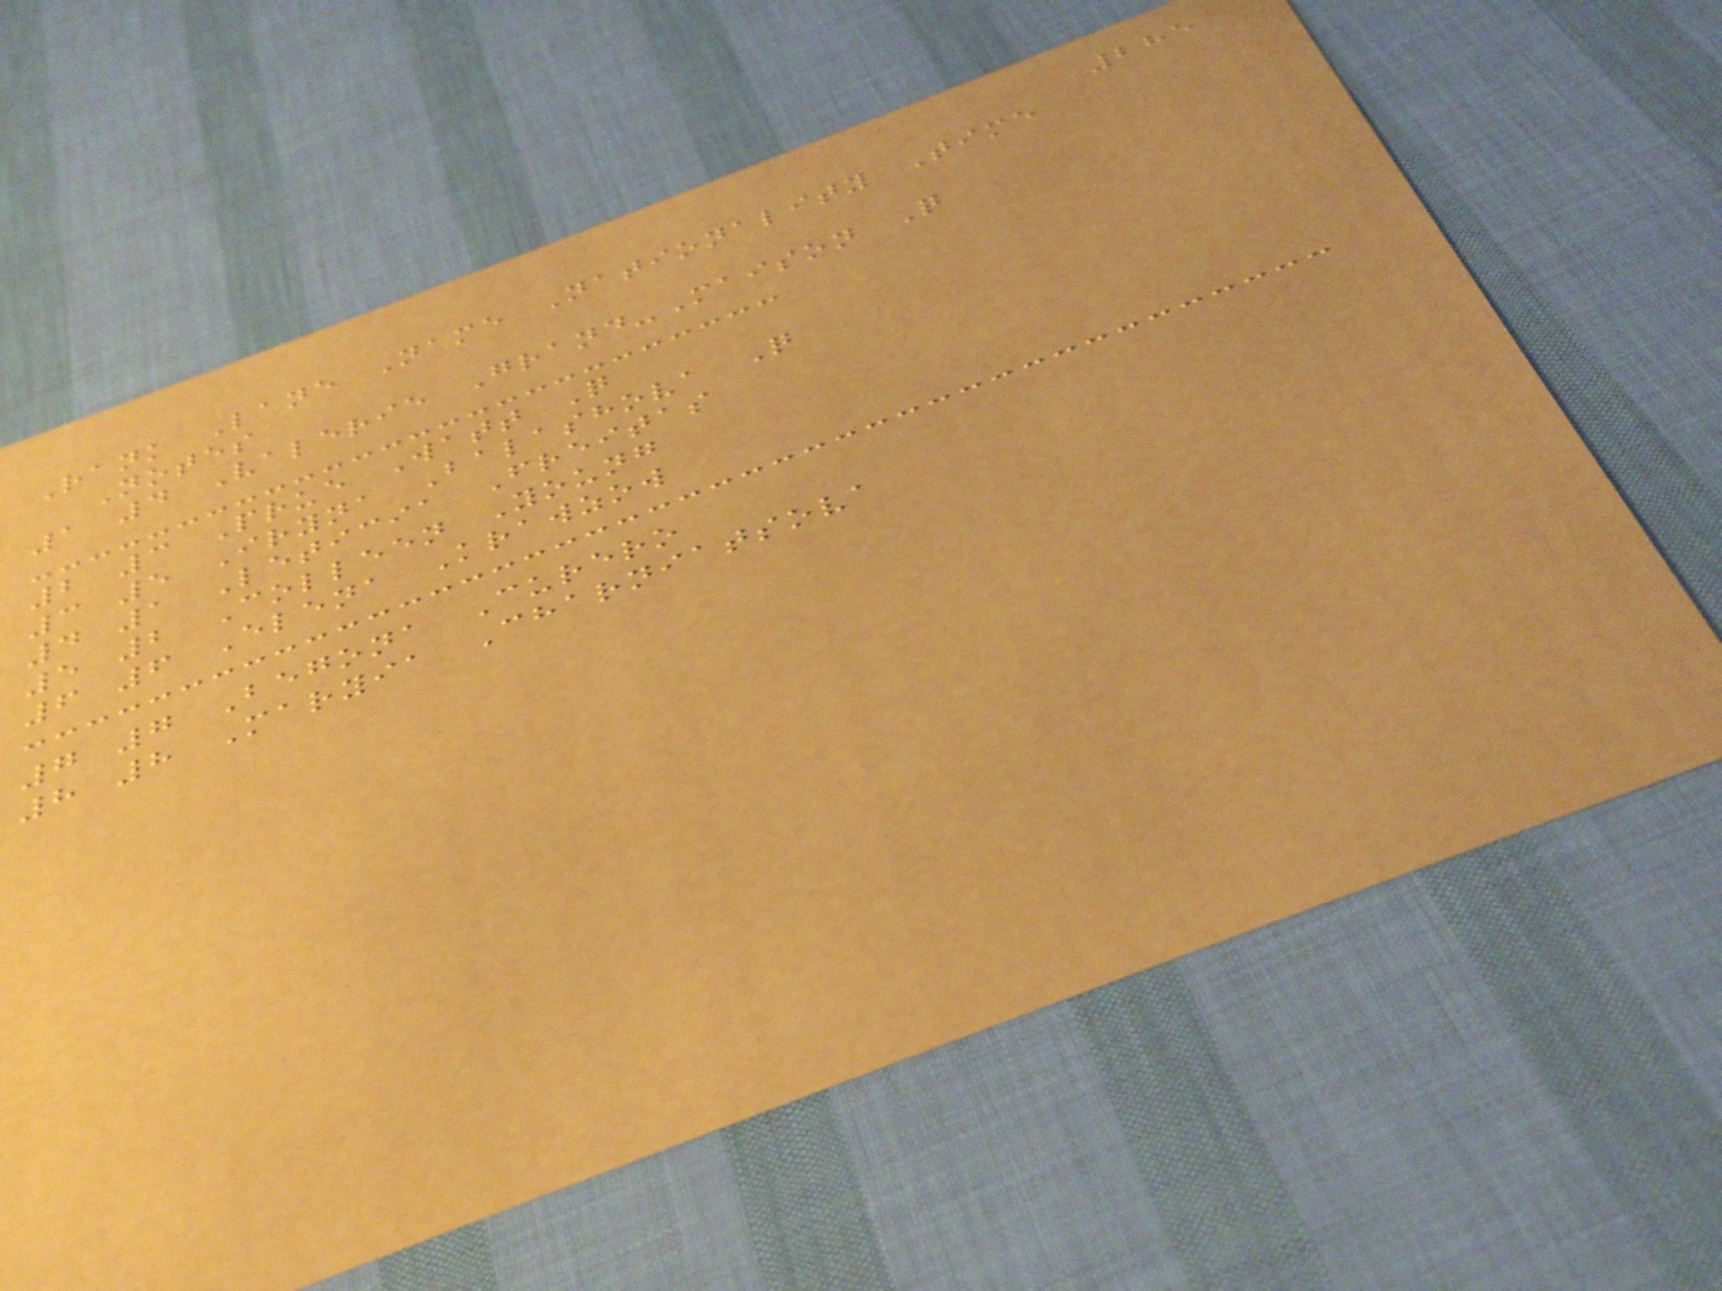285
Rank Lane Name Nationality Time
Notes
1 4 Valerie Grand-Maison Q
2 3 Prue Watt Q
3 5 Iryna Balashova Q
4 1 Leticia Freitas
5 2 Colleen Young
6 6 Elena Krawzow
7 7 Begona Curero
8 8 Maryia Charniatsova
